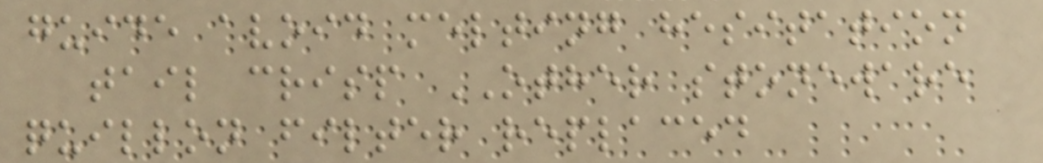guide avoid melting hesitation
tail crisp OTHER stoneware
quillon filter replaced
